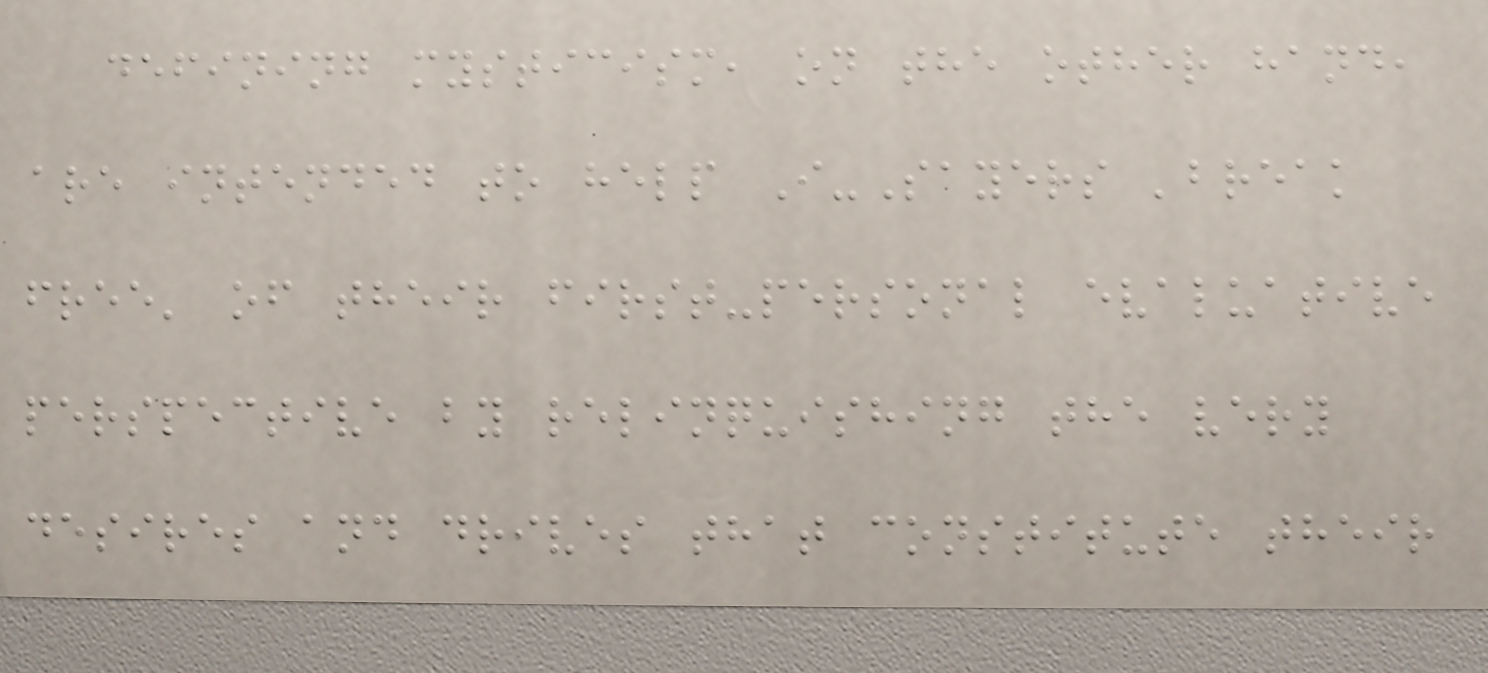defining mysticism, on the other hand,
are intended to help I-Sayers 'break
free' of their first-personal evaluative
perspective by relinquishing the very
desires and drives that constitute their
